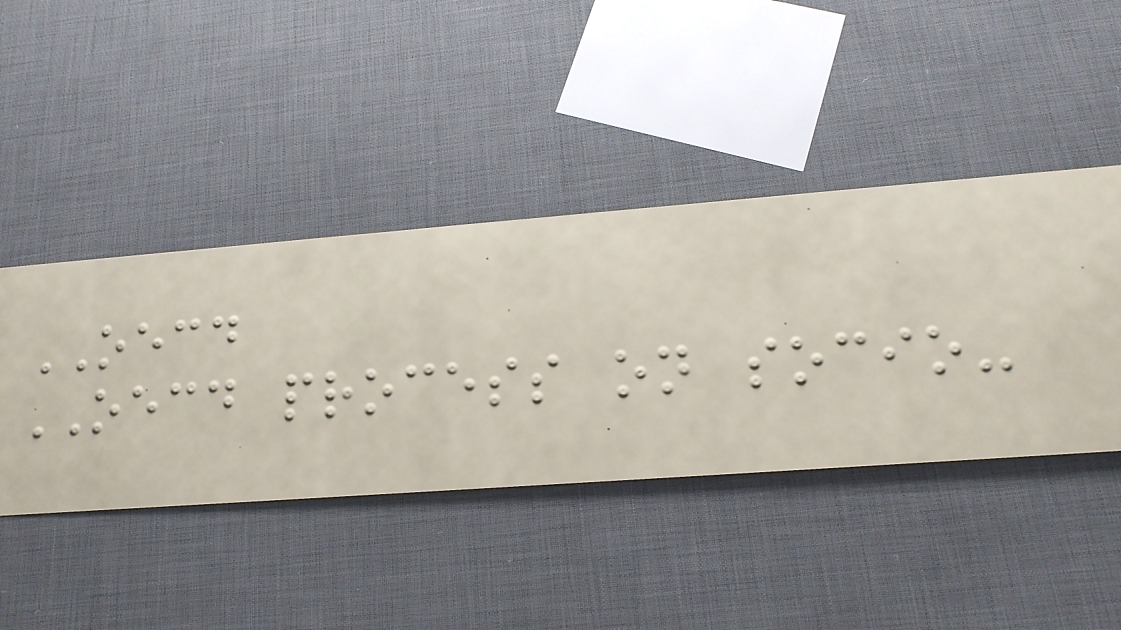OECD
OECD process on socio-
